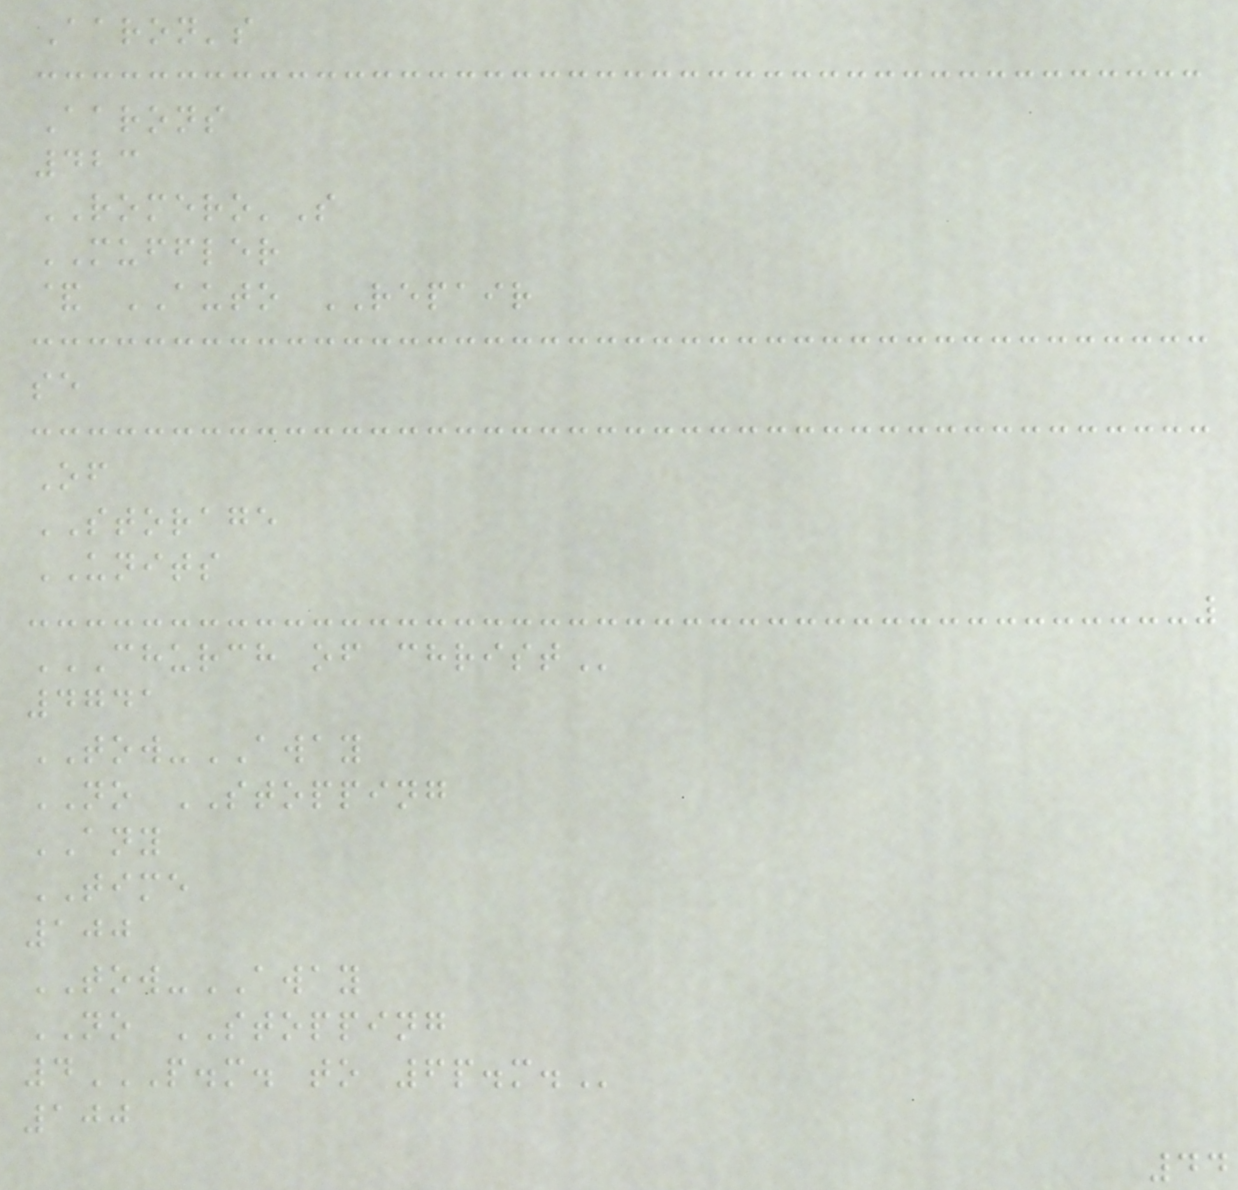Aaron's
Aarons
423
ROMERO'S
MUFFLER
& AUTO REPAIR
se
Of
STORAGE
UNITS
CHURCH OF CHRIST
4741
TOW-AWAY
NO STOPPING
ANY
TIME
100
TOW-AWAY
NO STOPPING
4P.M. TO 6P.M.
100
44
